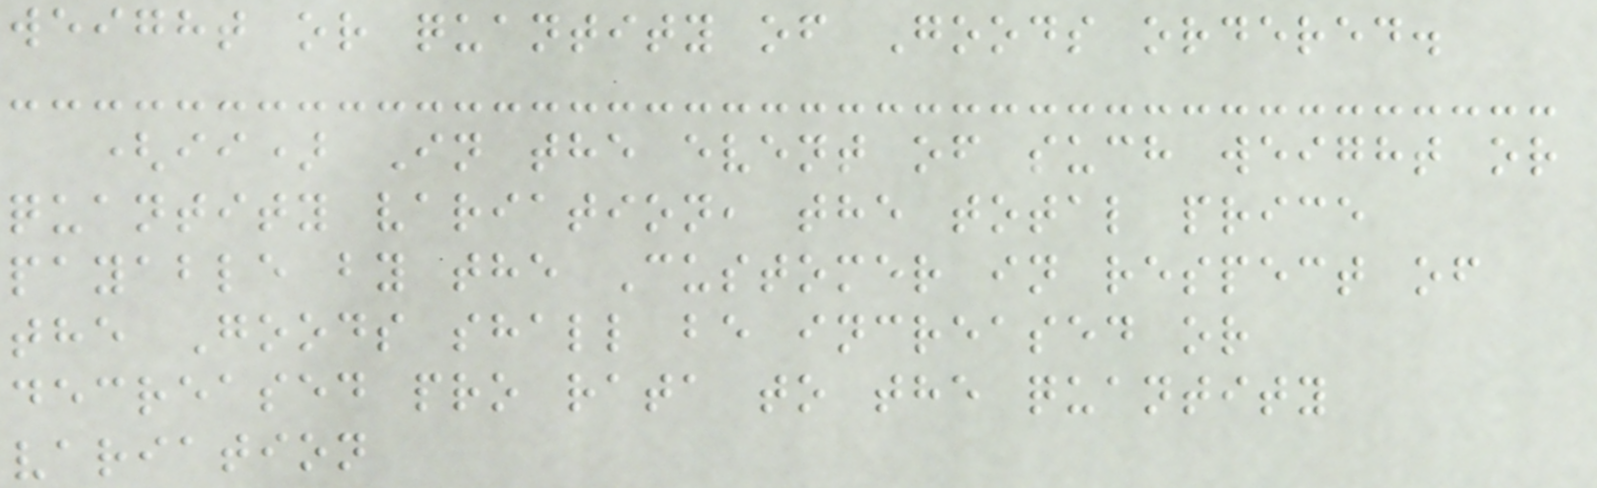weight or quantity of Goods ordered.
(ii) In the event of such weight or
quantity variation, the total price
payable by the Customer in respect of
the Goods shall be increased or
decreased pro rata to the quantity
variation
